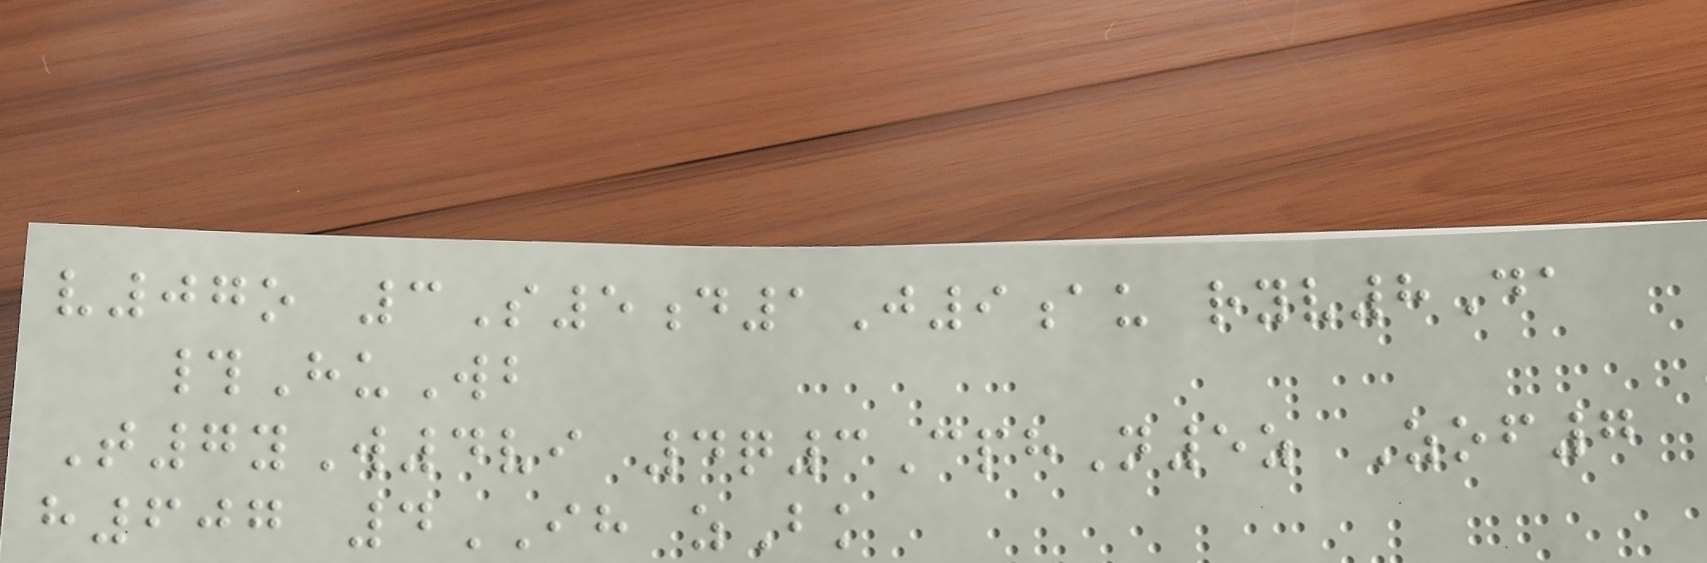v07o 3S5d1J9au ryv8Da
#HuWb
T7yW4vi 4q3CphN5z Zof7
h607 4IH zBk
